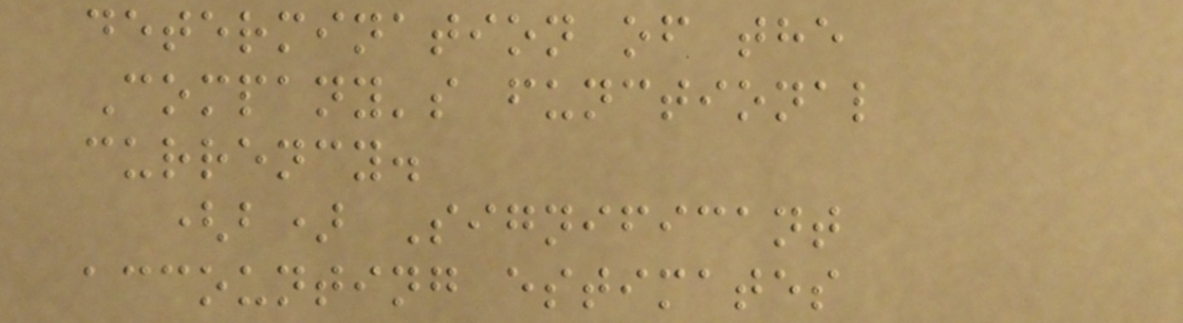determination of the
Company's functional
currency.
(b) Significant
accounting estimates
